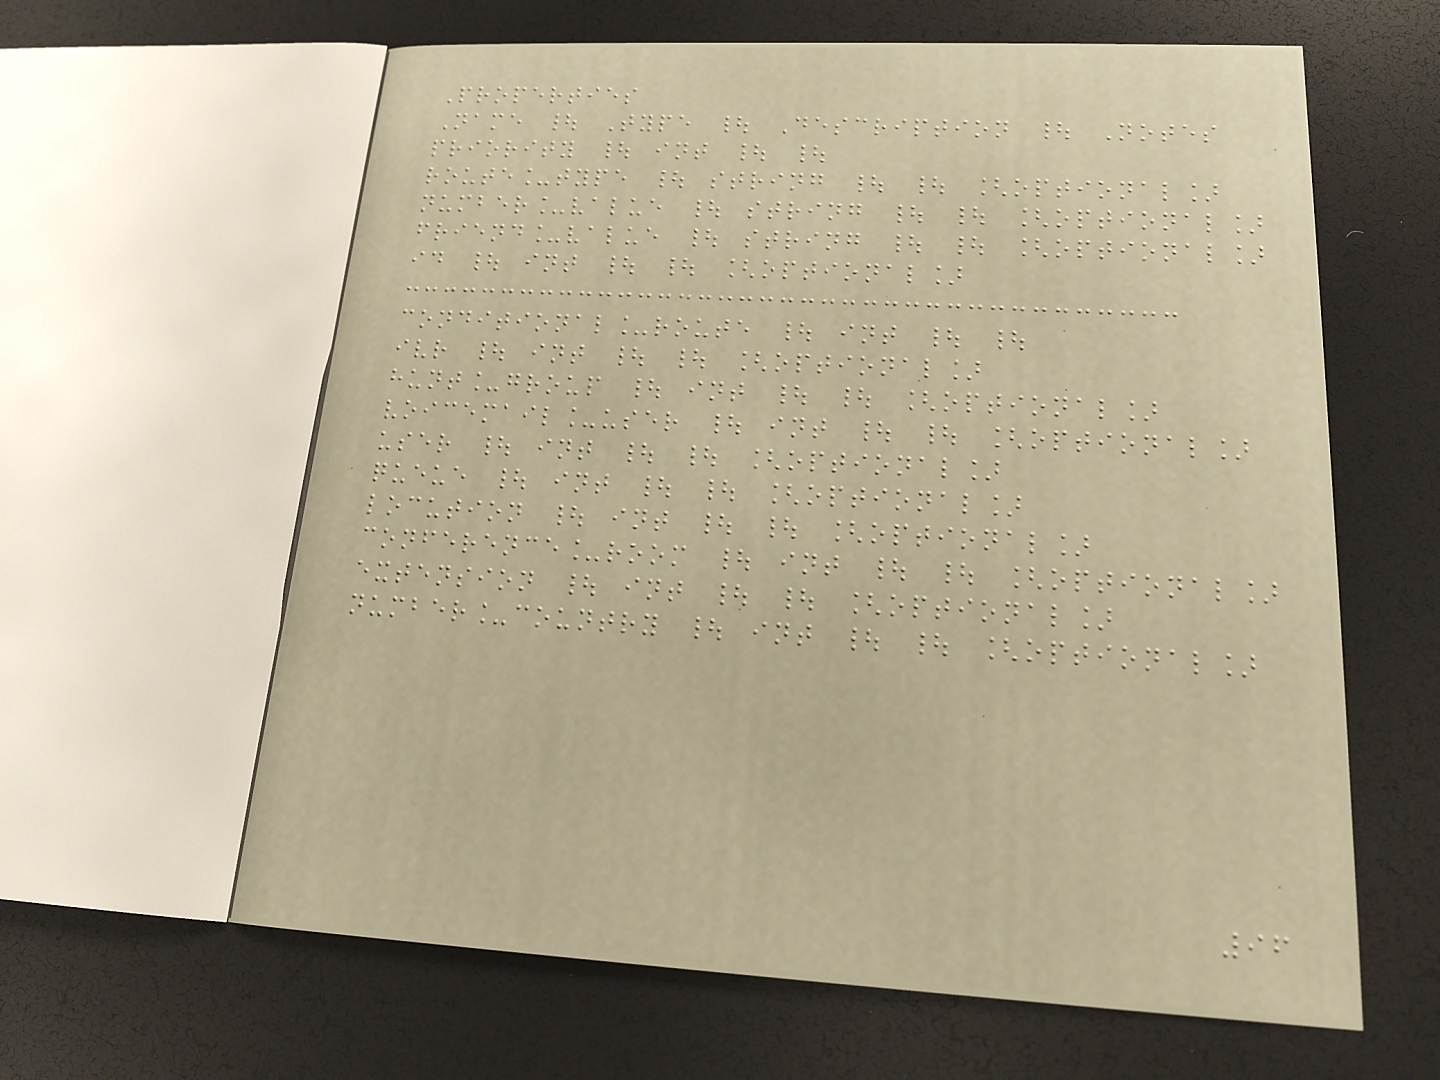Properties
Name | Type | Description | Notes
priority | int | |
route_type | string | | [optional]
number_value | string | | [optional]
friend_value | string | | [optional]
id | int | | [optional]
conditional_route | int | |
ivr | int | | [optional]
hunt_group | int | | [optional]
voicemail_user | int | | [optional]
user | int | | [optional]
queue | int | | [optional]
locution | int | | [optional]
conference_room | int | | [optional]
extension | int | | [optional]
number_country | int | | [optional]
96
